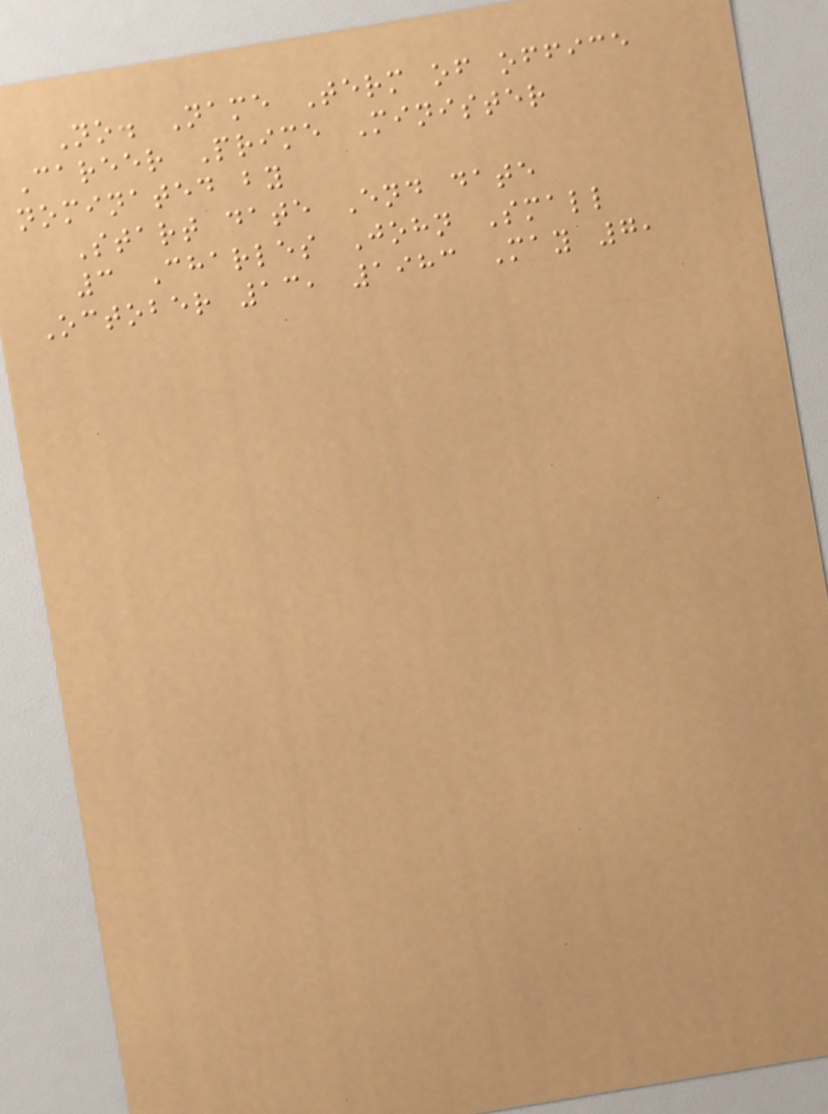No. Name Term of office
Career Prime Minister
nominated by
Start date End date
3 Charles John Small
October 13, 1983 May 7,
